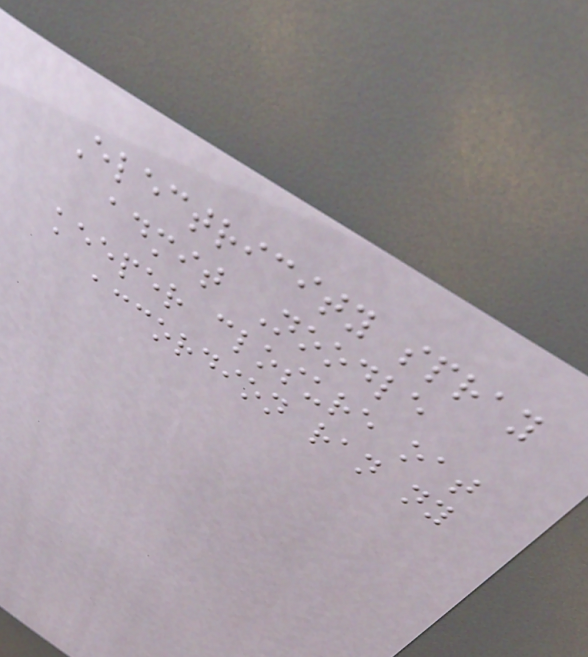Electricity spray
admit Noodle
keeper closure oat
accordion ran ny
